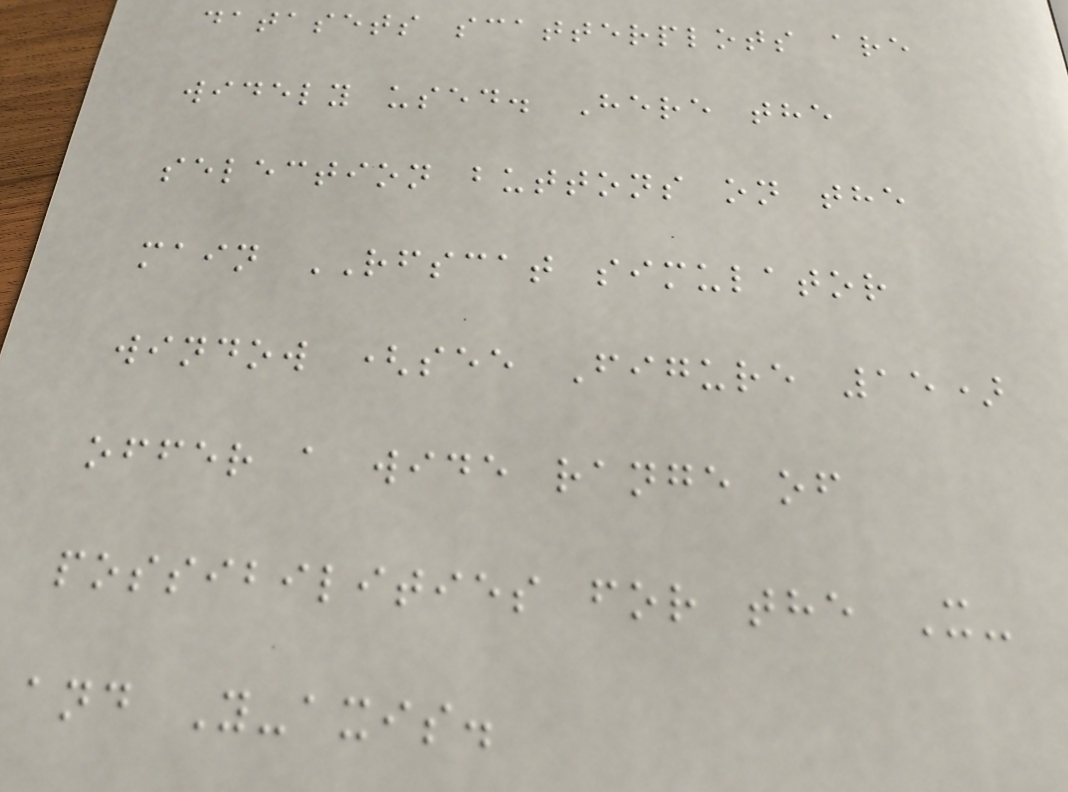datasets scatterplots are
widely used. Here the
selection buttons on the
main RFSCAT simulator
window (see Figure 15)
offer a wide range of
possibilities for the X-
and Y-axis.
